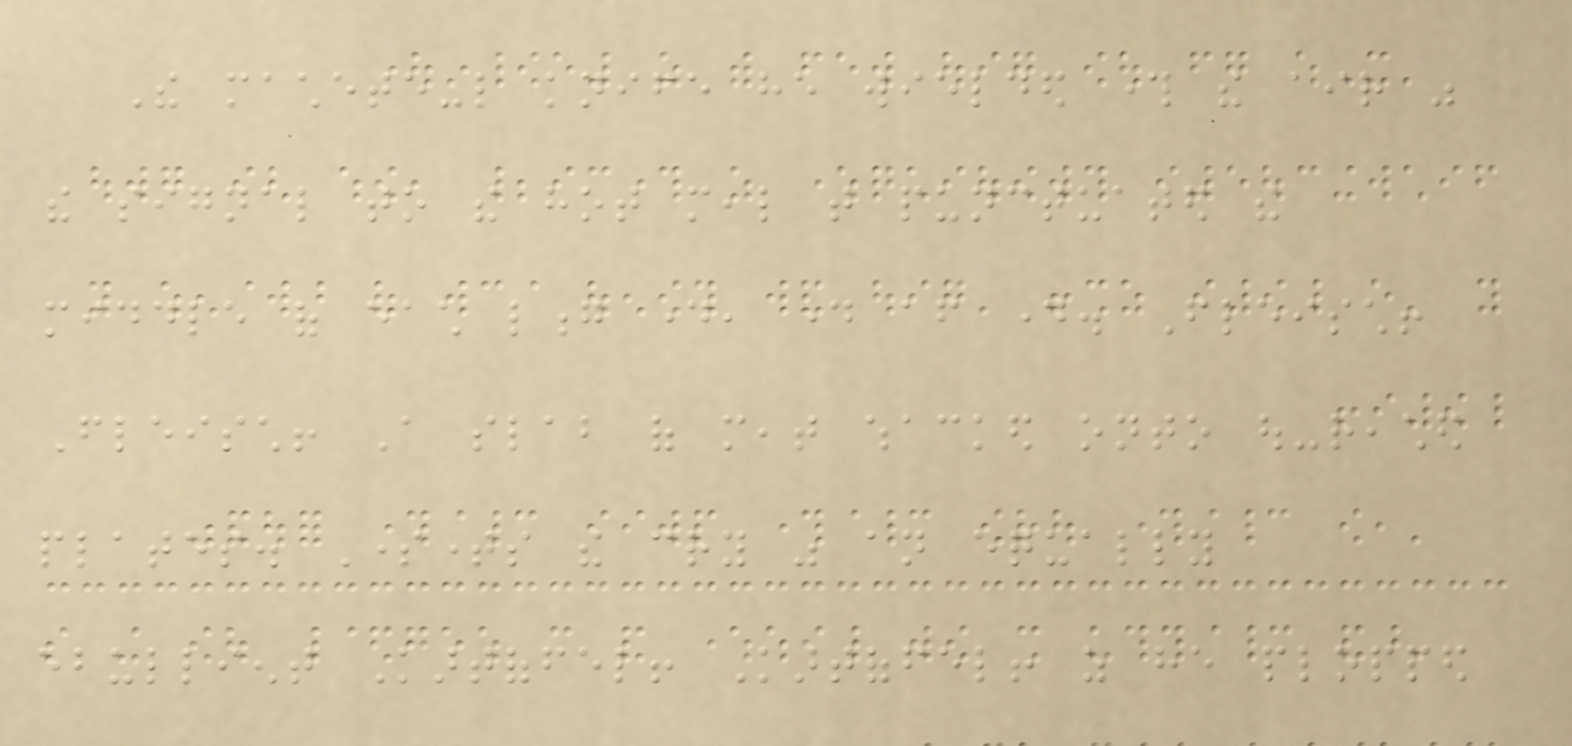The machete-like knife he wielded through the air was
the signal to the hot meal that punctuated the
middle of each long day, day after day. Fleisch!
Fleisch! A slab of meat whacked onto out-reached
plates. Sometimes the cry was an equally
ebullient Kartoffel! Kartoffel! as he plopped
